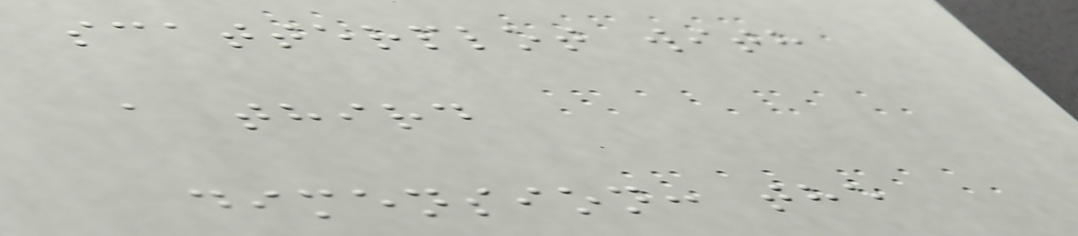scatterplot with
a third
dimension: the
